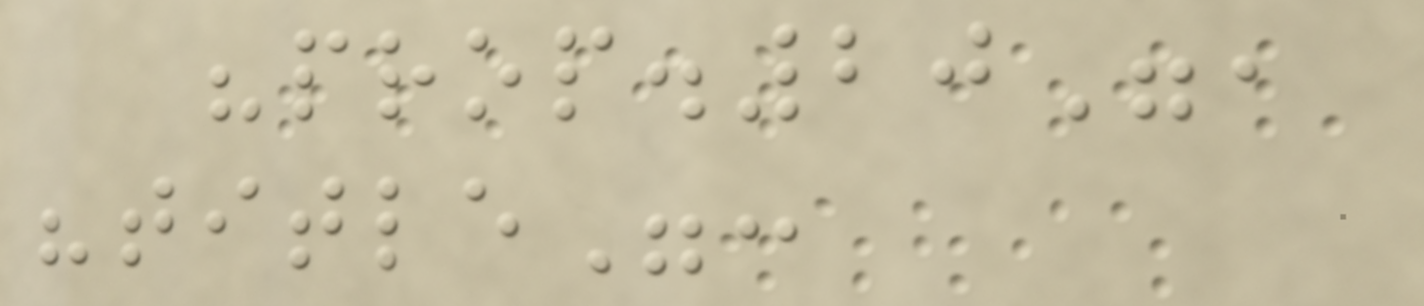"prop.20",
"title":
